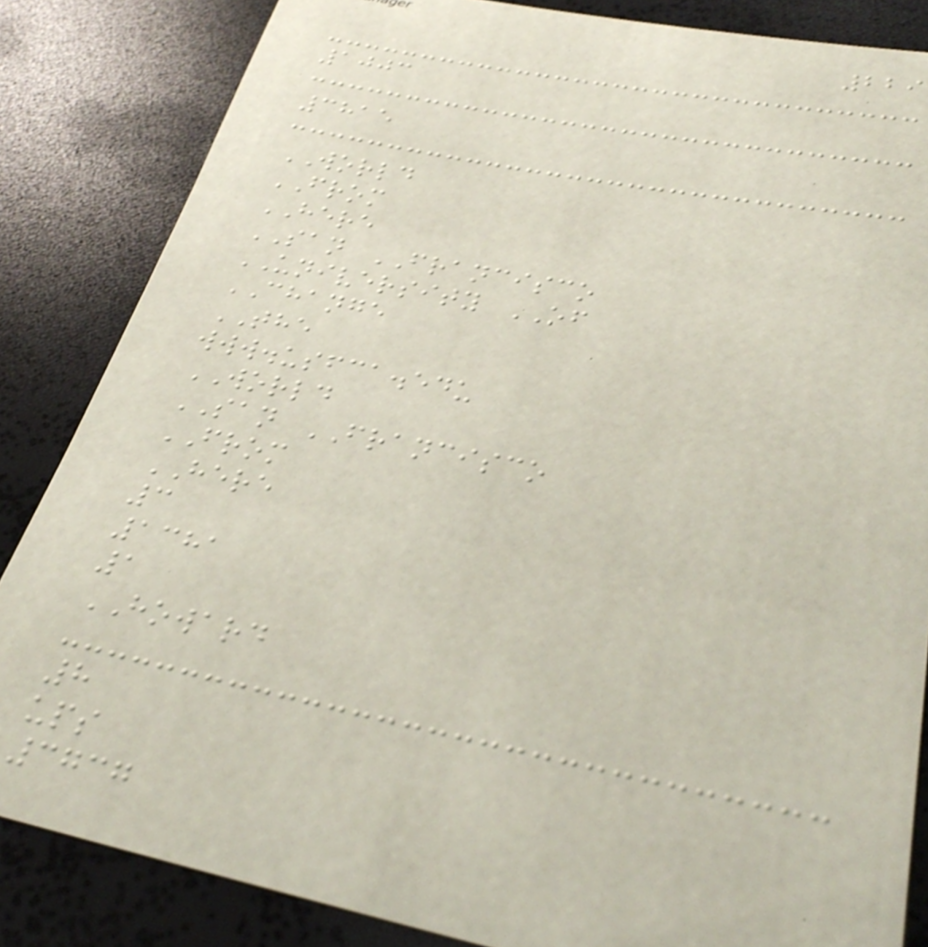229
1003
3815
WORLD
FROM
HERE
SAN FRANCISCO
UNIVERSITY OF
CHANGE
THE
www.usfca.edu
WORLD
SAN FRANCISCO
FROM
HERE
3
1381
1
HOWARD
8
ups
3737
